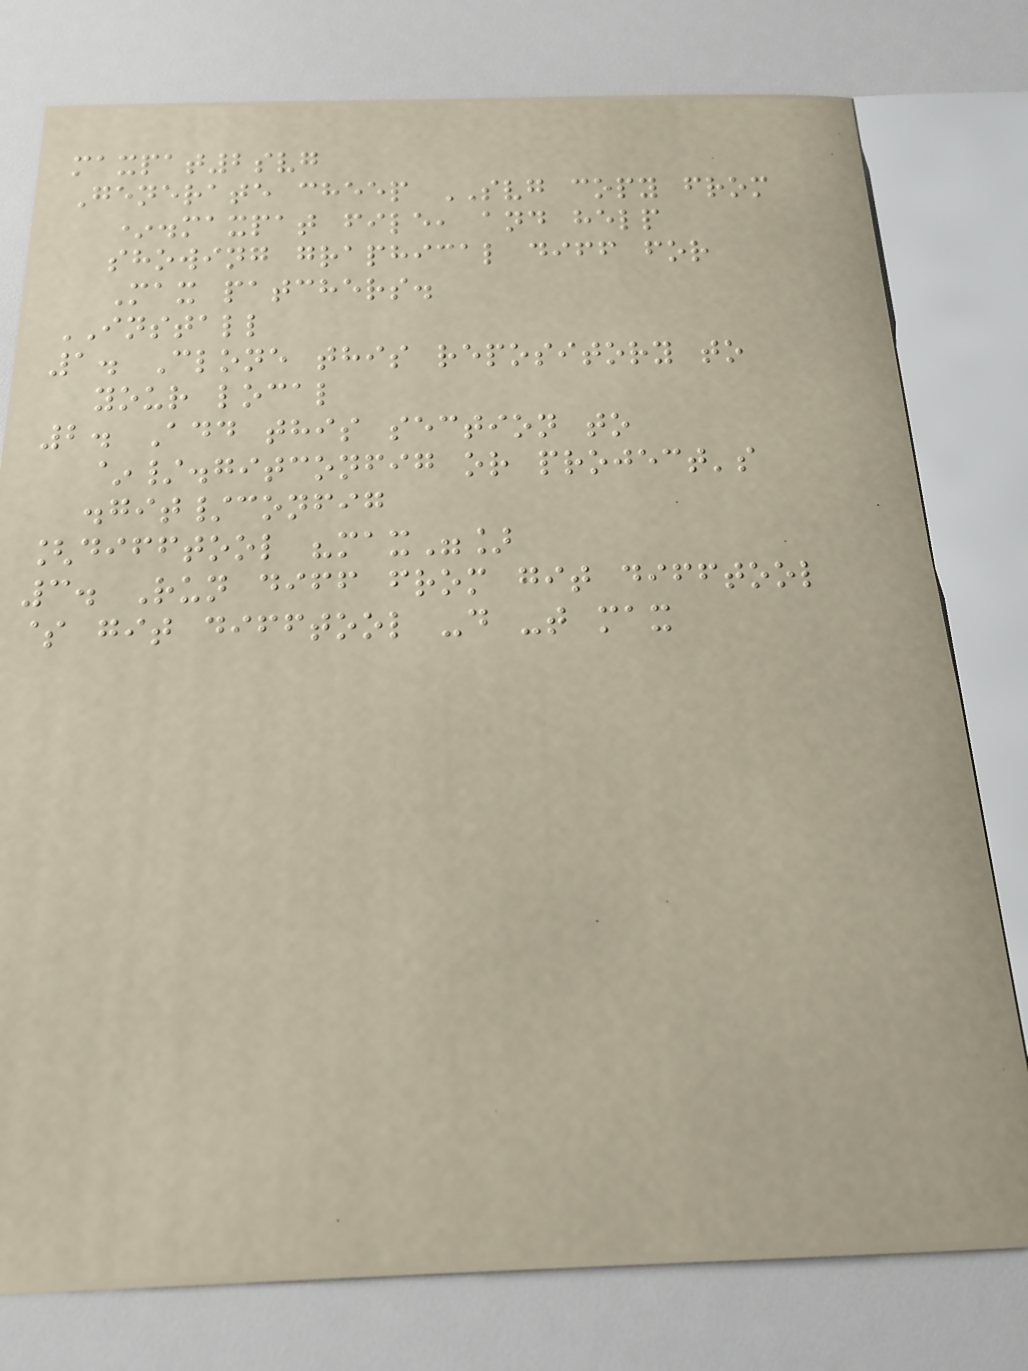maxpat2svg
Generate cheep SVG copy from
*.maxpat file, and help
showing graphical diff for
Max patchers.
INSTALL
1. Clone this repository to
your local
2. Add this section to
~/.gitconfig or project's
.git/config
[difftool "max"]
3. Run diff from git difftool
$ git difftool -d -t max
